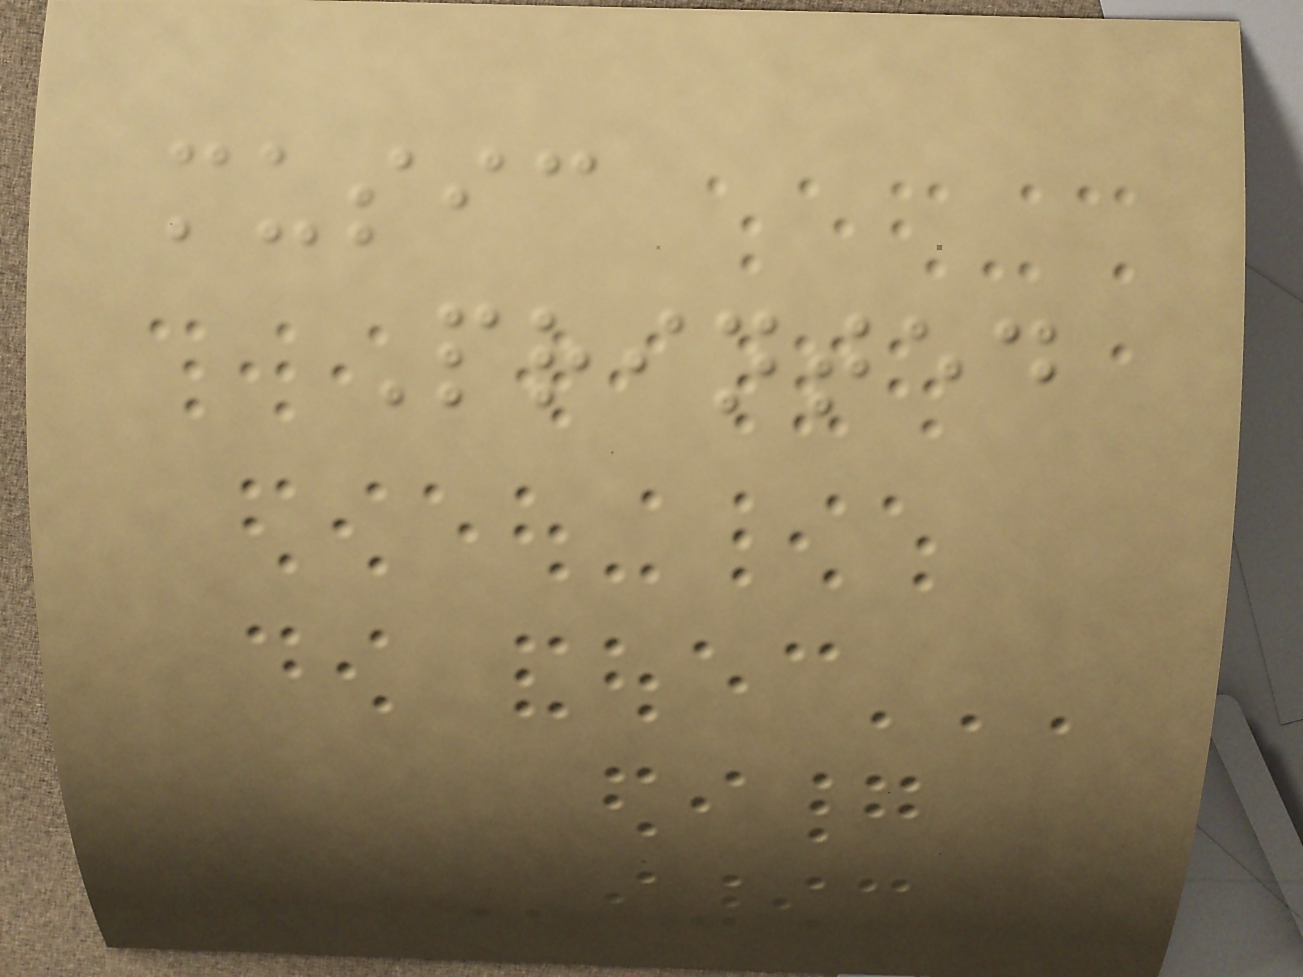music
Printed
